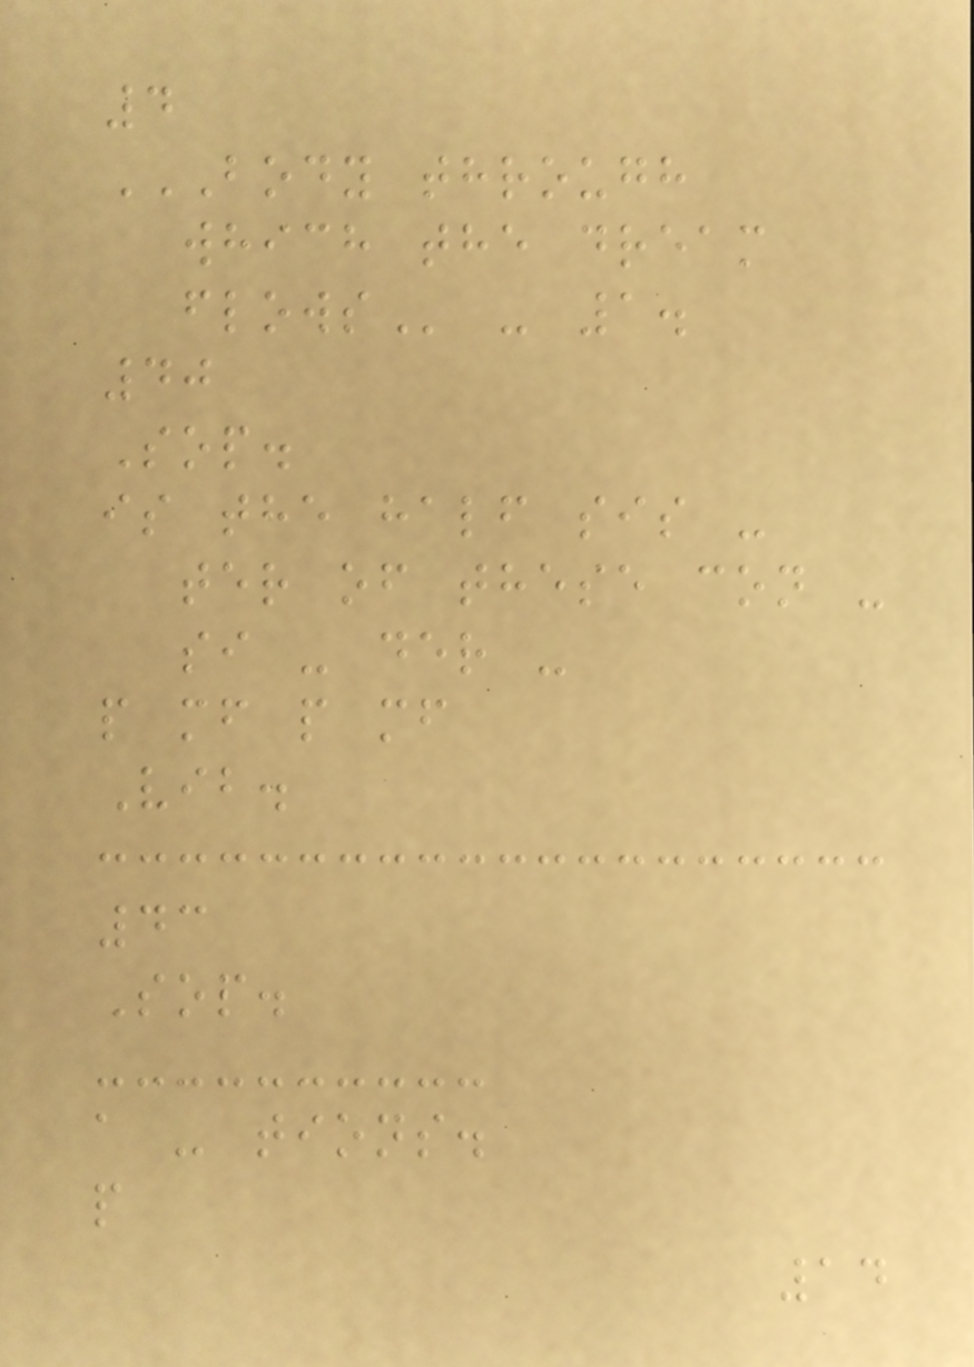4
BODY THROUGH
WHICH THE DREAM
FLOWS - 1.
40
Sop.
is the half sis -
ter of these con -
si - der -
p mf p mf
Vib.
43
Sop.
a - tions.
p
14
